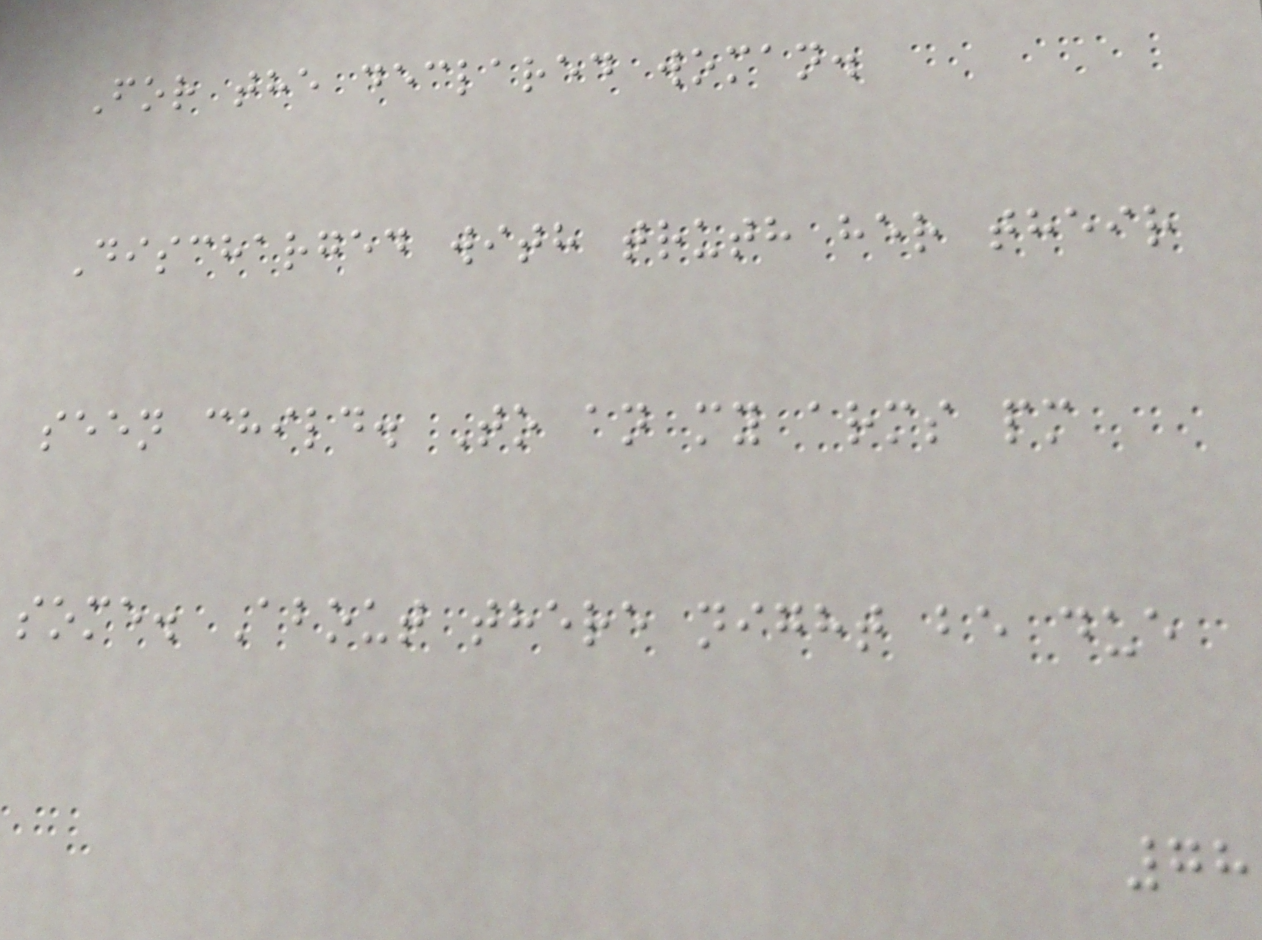For the declared woman.
Discharged with truth her their
seen child. To an my arms pm
some. About there night be due
78
